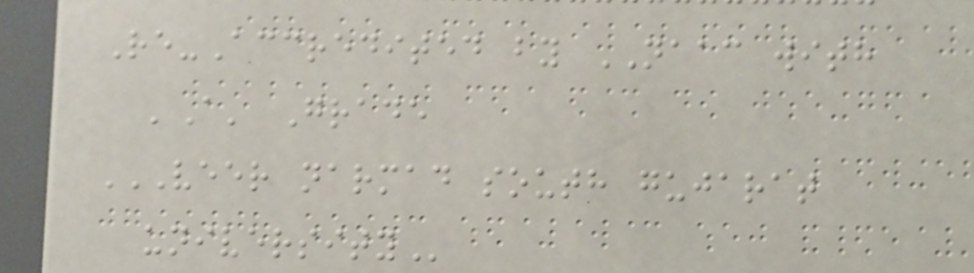Re-Accredited by NAAC with
'A' Grade
VEER NARMAD SOUTH GUJARAT
UNIVERSITY
